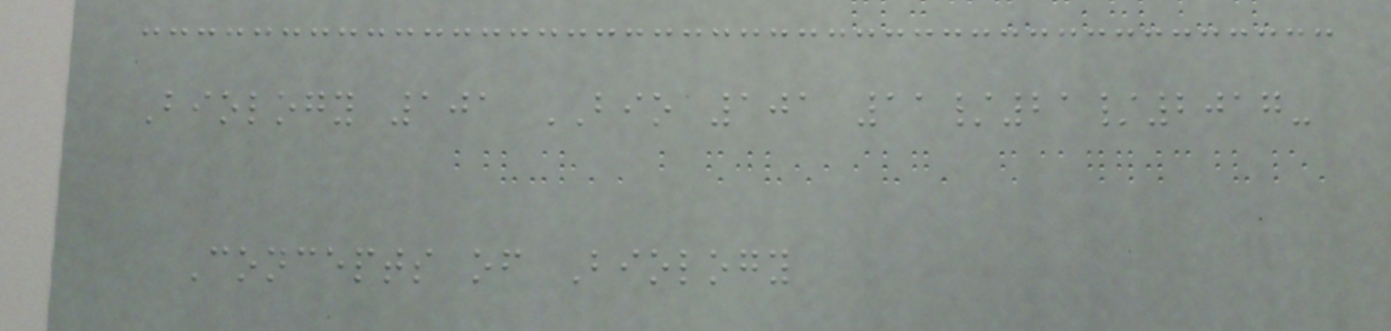Biology 101 BIO 101 11/21/2017-
Concepts of Biology
